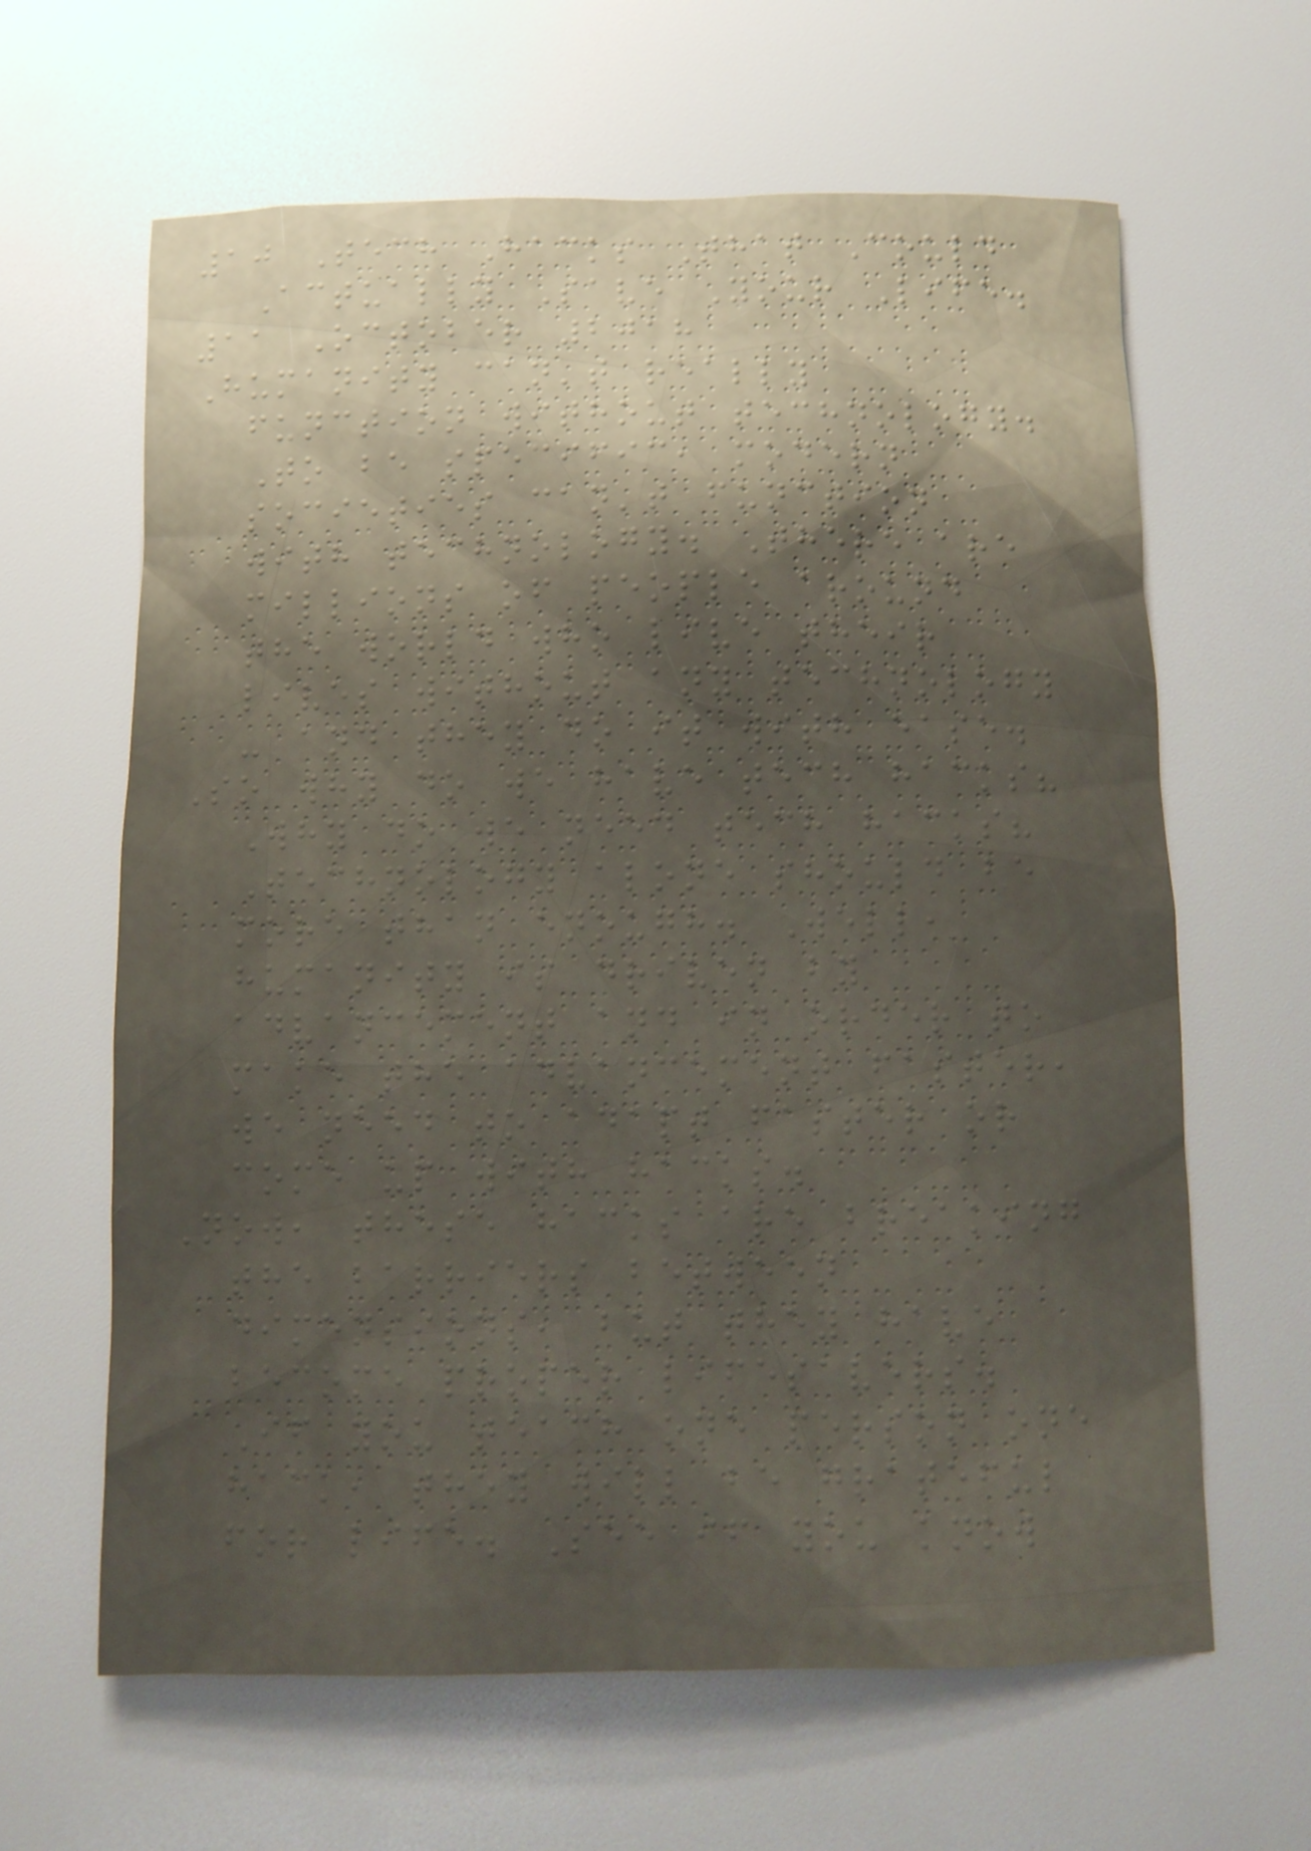10 Tech Hacks That Could
Actually Save Your Life.
11 October 2018
Humanity can't really
function without technology.
To be specific, modern
societies can't function
with technology. There are
millions of people around
the world who live their
lives without any technology
- and they do it with ease.
So why do we have tech hacks?
Why do we need tech hacks?
Technology alone should be
more than enough. Well,
humanity is driven by
advancement and in order to
make the advancement faster,
we need to adapt faster or
come up with hacks.
Now, these hacks are breaking
the barriers between
dimensions, but they have
become proper lifesavers.
If you teach one person one
hack, they will be grateful
for life. See if you know
